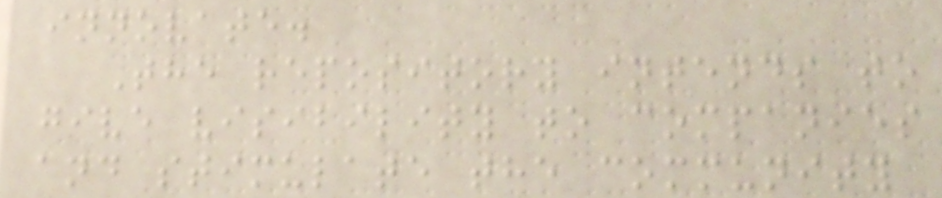innovate.
The repository intends to
give visibility to companies
and stimulate the community
